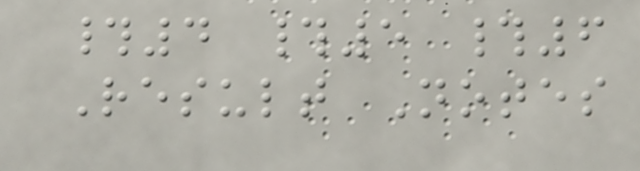#4 #5 #6
Result Notes
